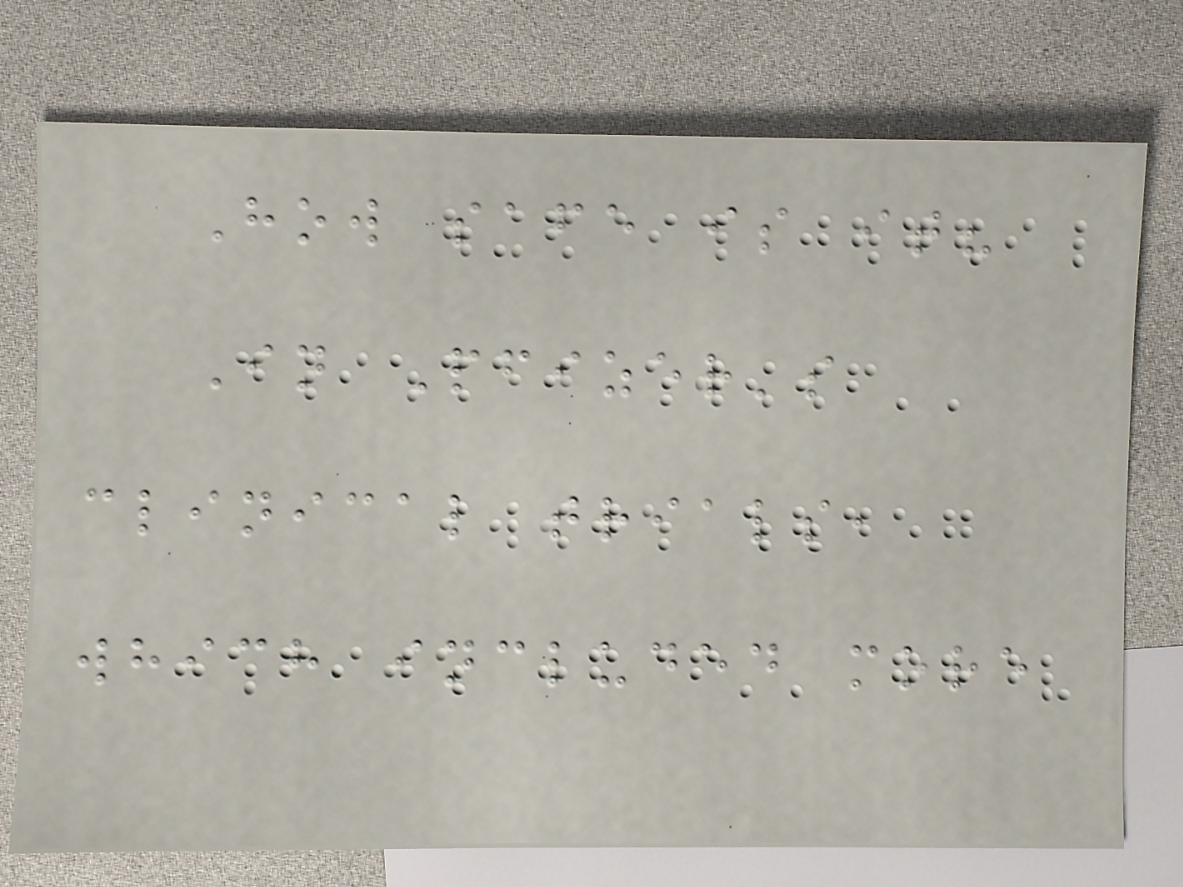How safe is it?
In Pfizer's
clinical trials,
which included more
